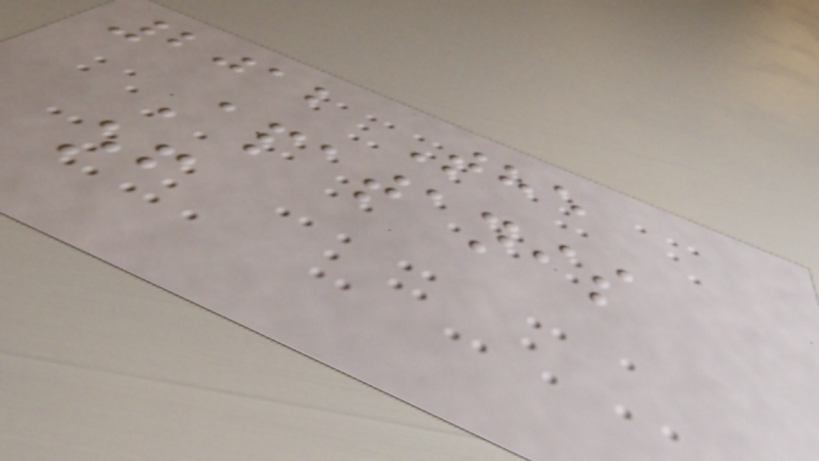2012 The
Apatanis
of
